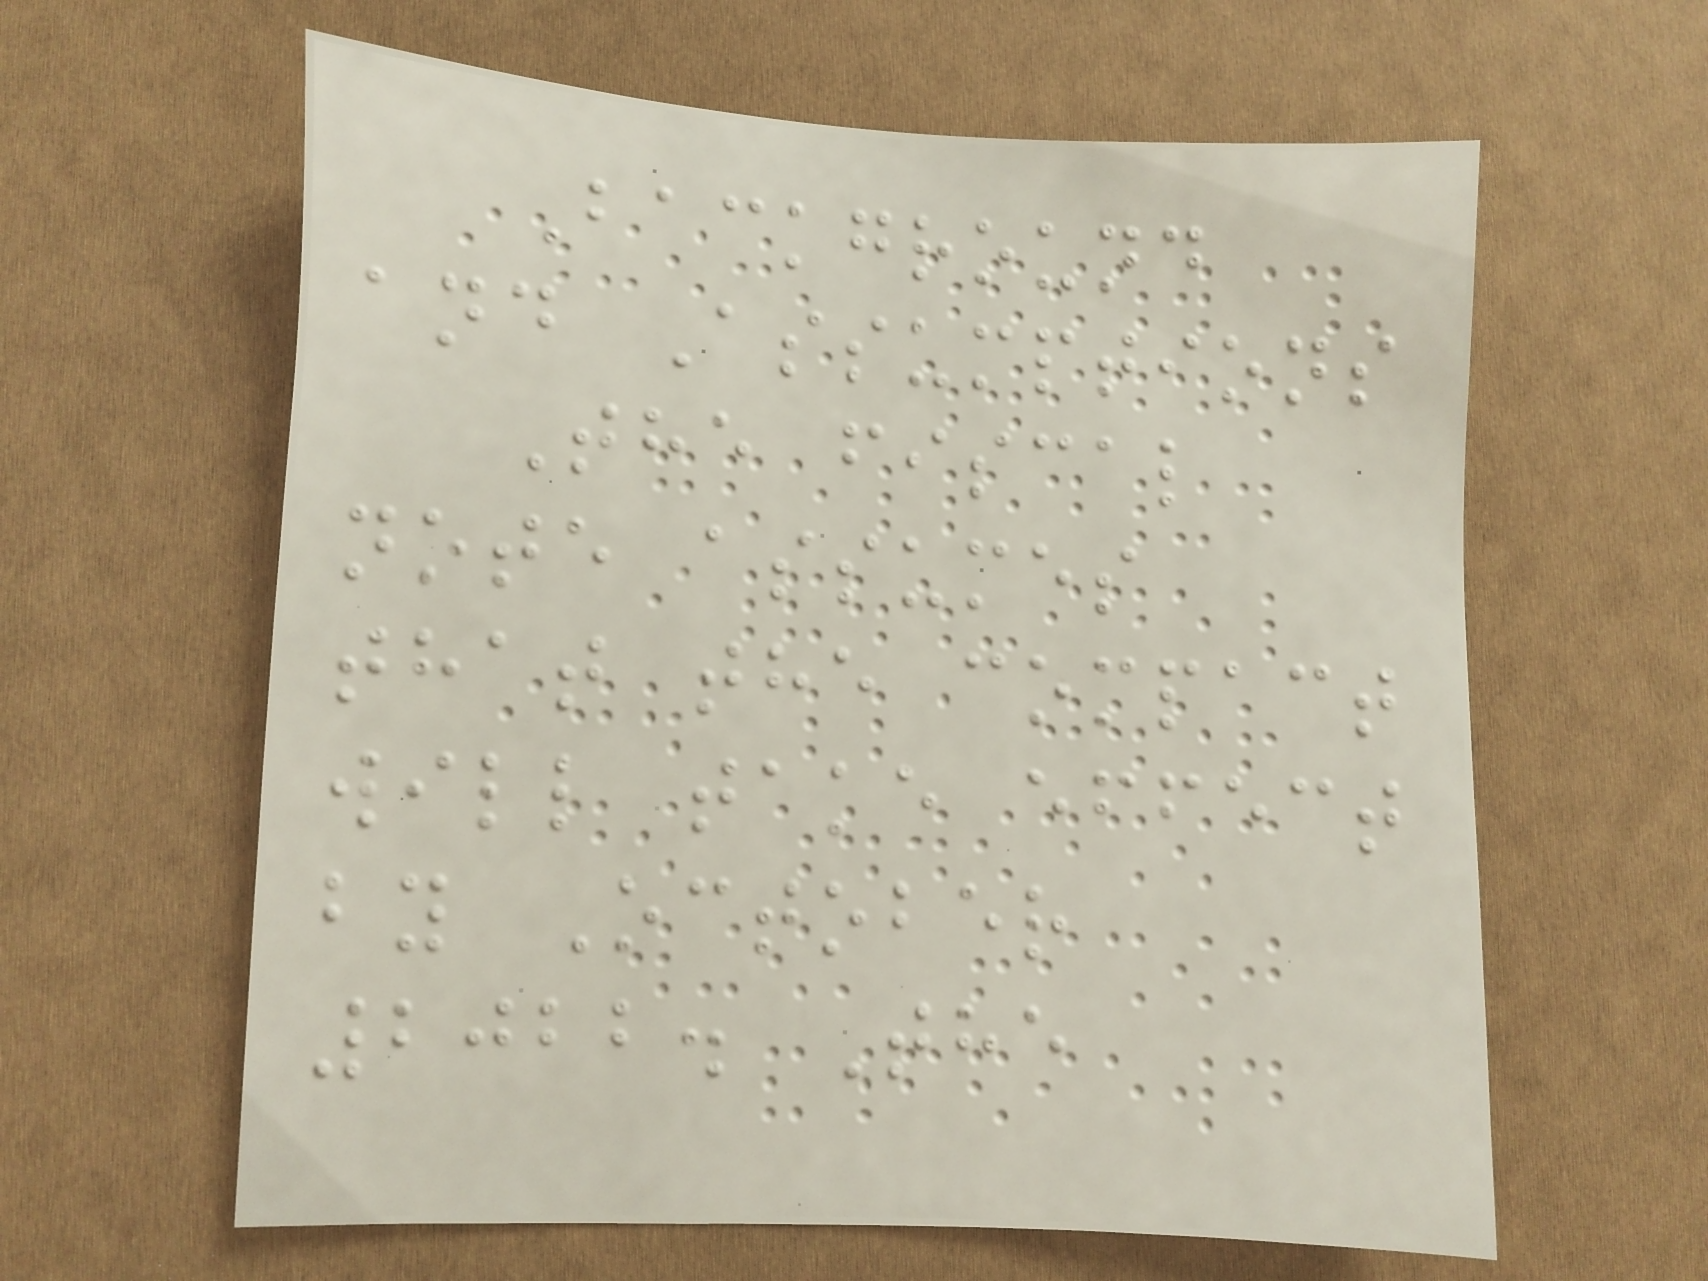Background
and Assumptions
The fiscal
note assumes
that the compact
will take effect
by October
2022. The
